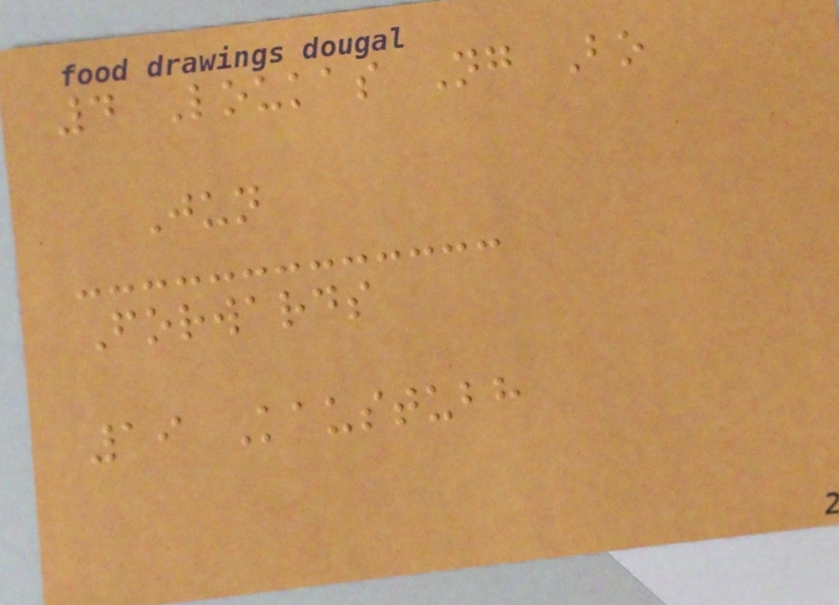4 Loukas Ng Bo
Jun
Forwards
19 Kaustubh
